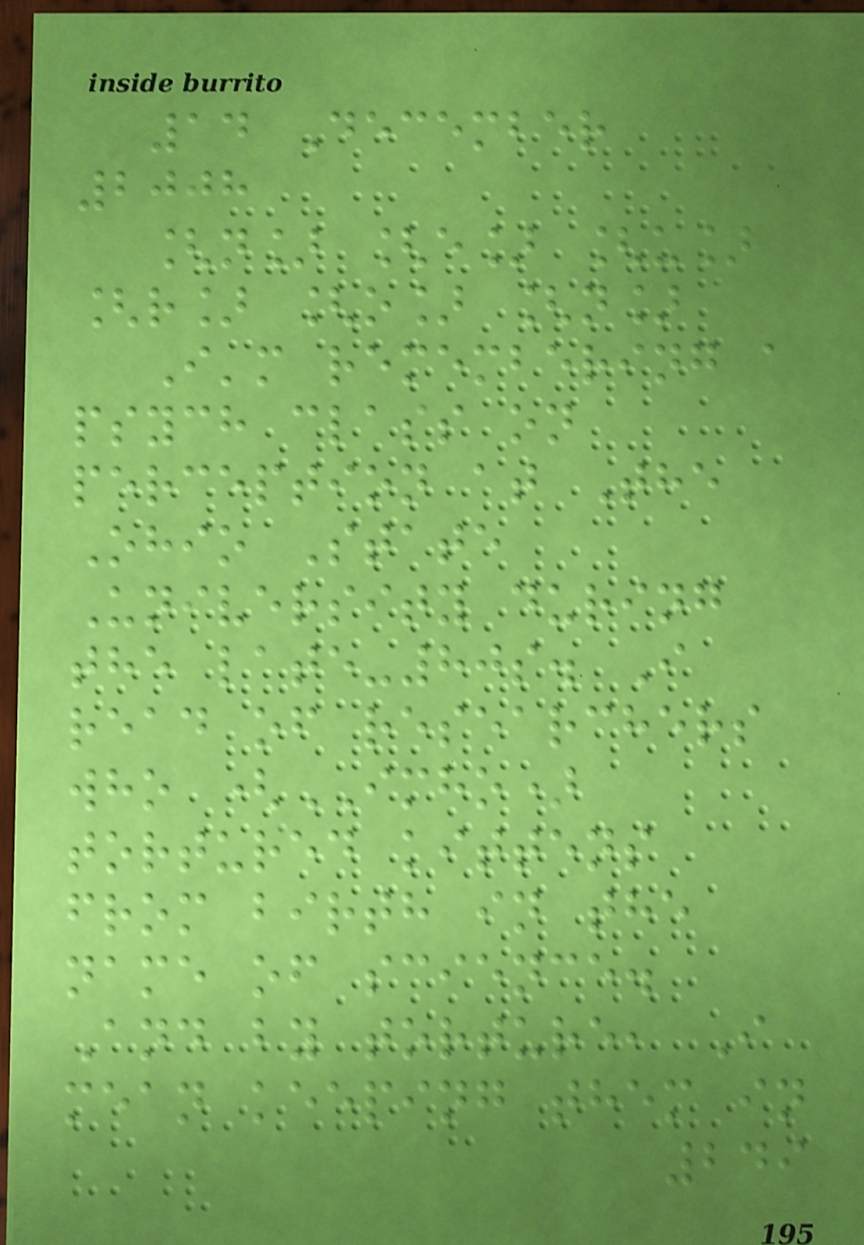14 December
2008
[n] [e] [u]
[r] [o] [n]
I'm remembering a
psych class on
perception at The
Ohio State
University during
the late-80s. I
read of researchers
who (IMHO)
tortured kittens
from birth in the
name of science.
And by torture, I
mean keeping them in
249
